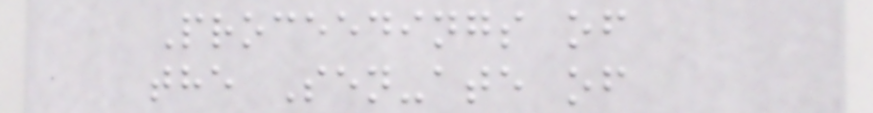Proceedings of
the Sen-ate of
